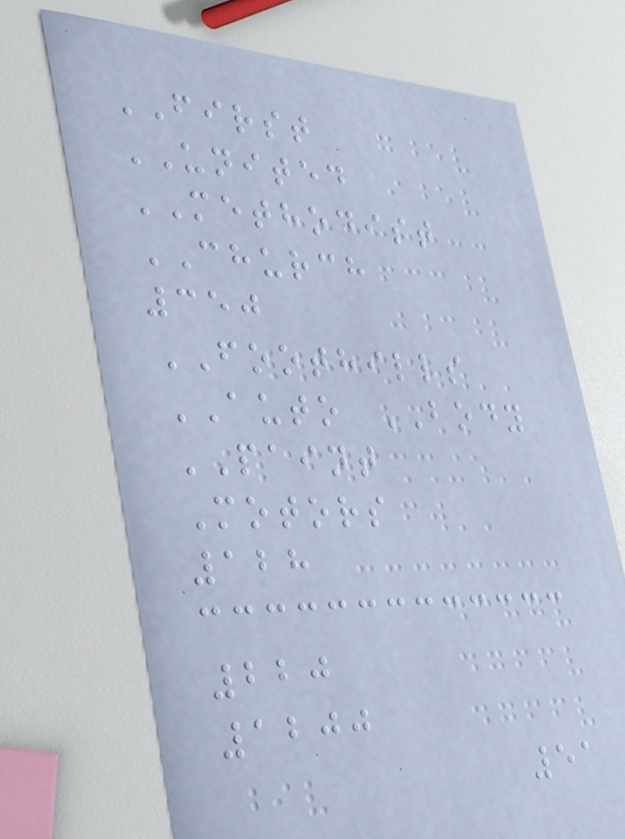FIRST
UNITED
METHODIST
CHURCH
350
FOOTHILLS
AUTO BODY
PAINT
Motors
128
220
1200
51
